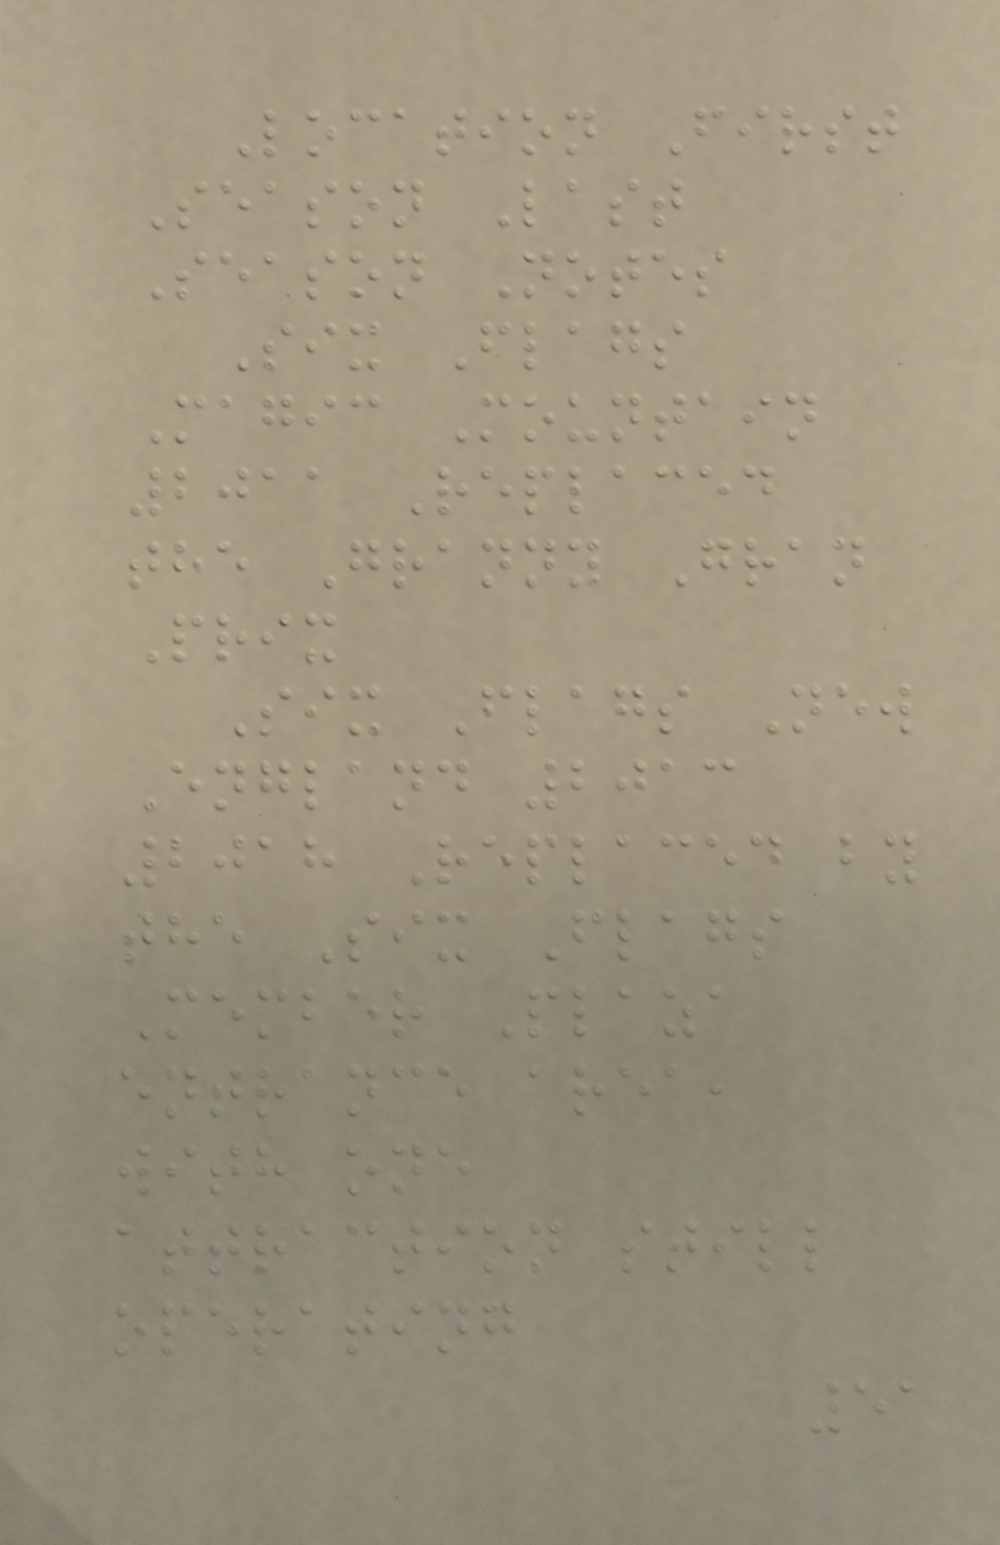Location First
Season Last
Season Notes
Six Flags
Magic Mountain
2011 Replaced
the Granny Gran
Prix
Six Flags New
England 2013
2018 Replaced by
the Six Flags
Member Plaza
entrance area,
with one
attraction still
operating
51
